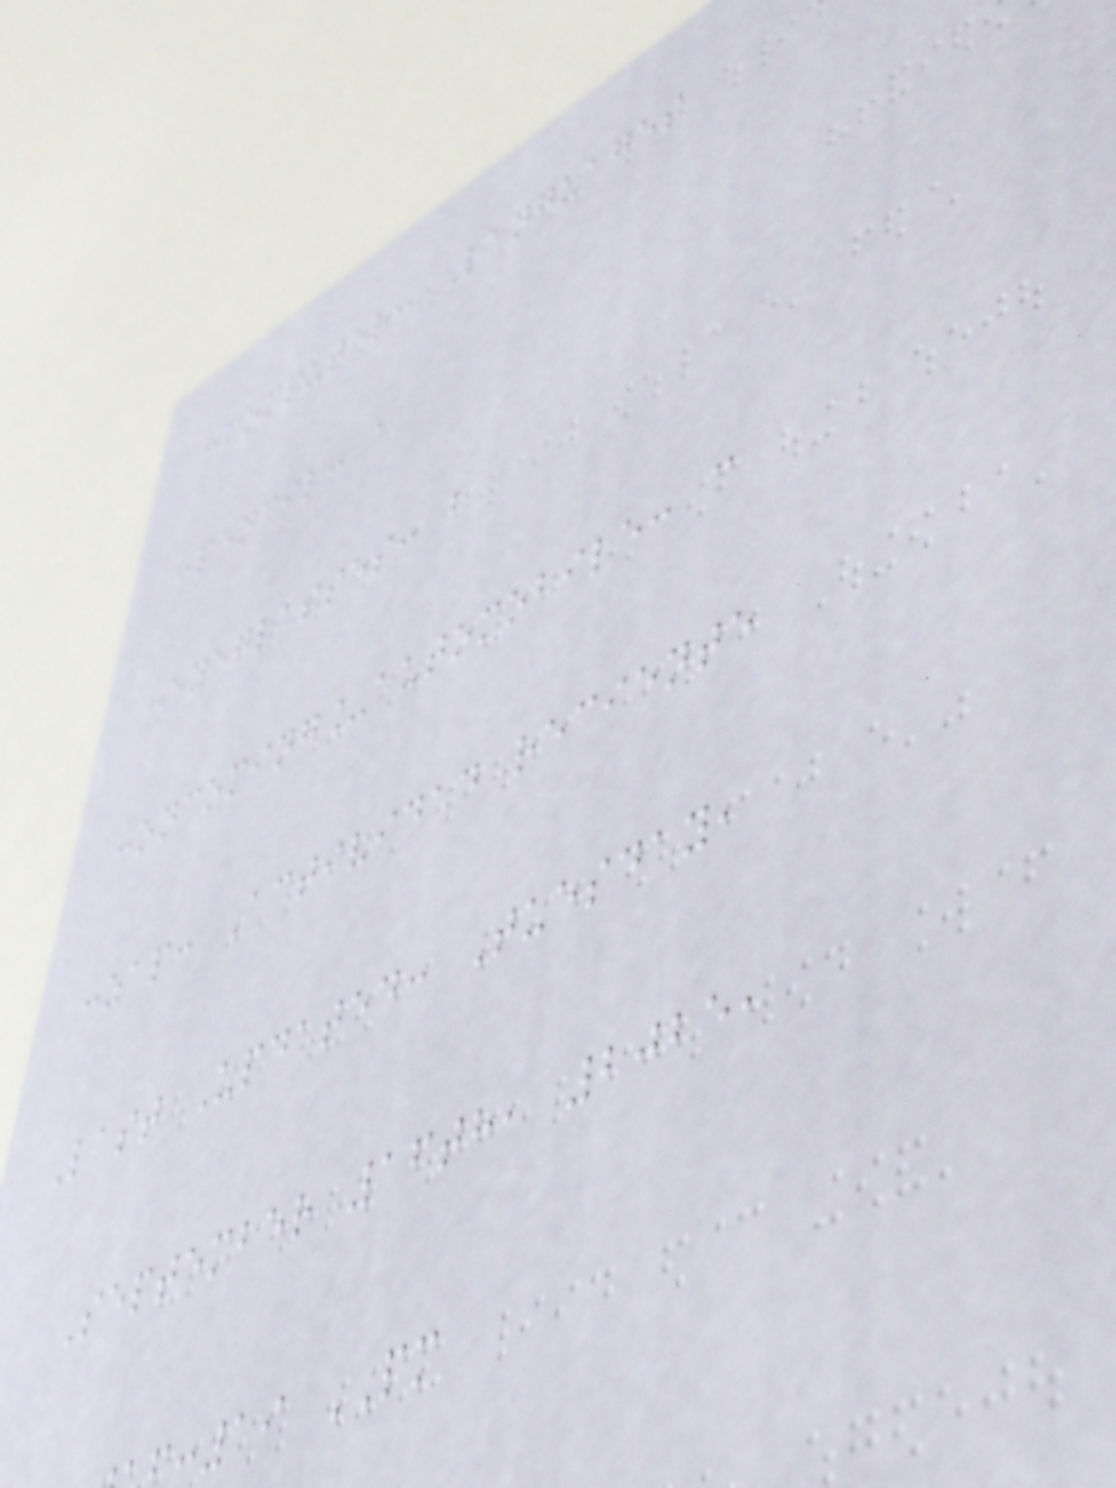:computer: Languages
:pencil: a
:eyeglasses: b
:oncoming_automobile: c
:zap: Actividad reciente
Last Updated: Tuesday,
September 16th, 2025,
:19 PM
